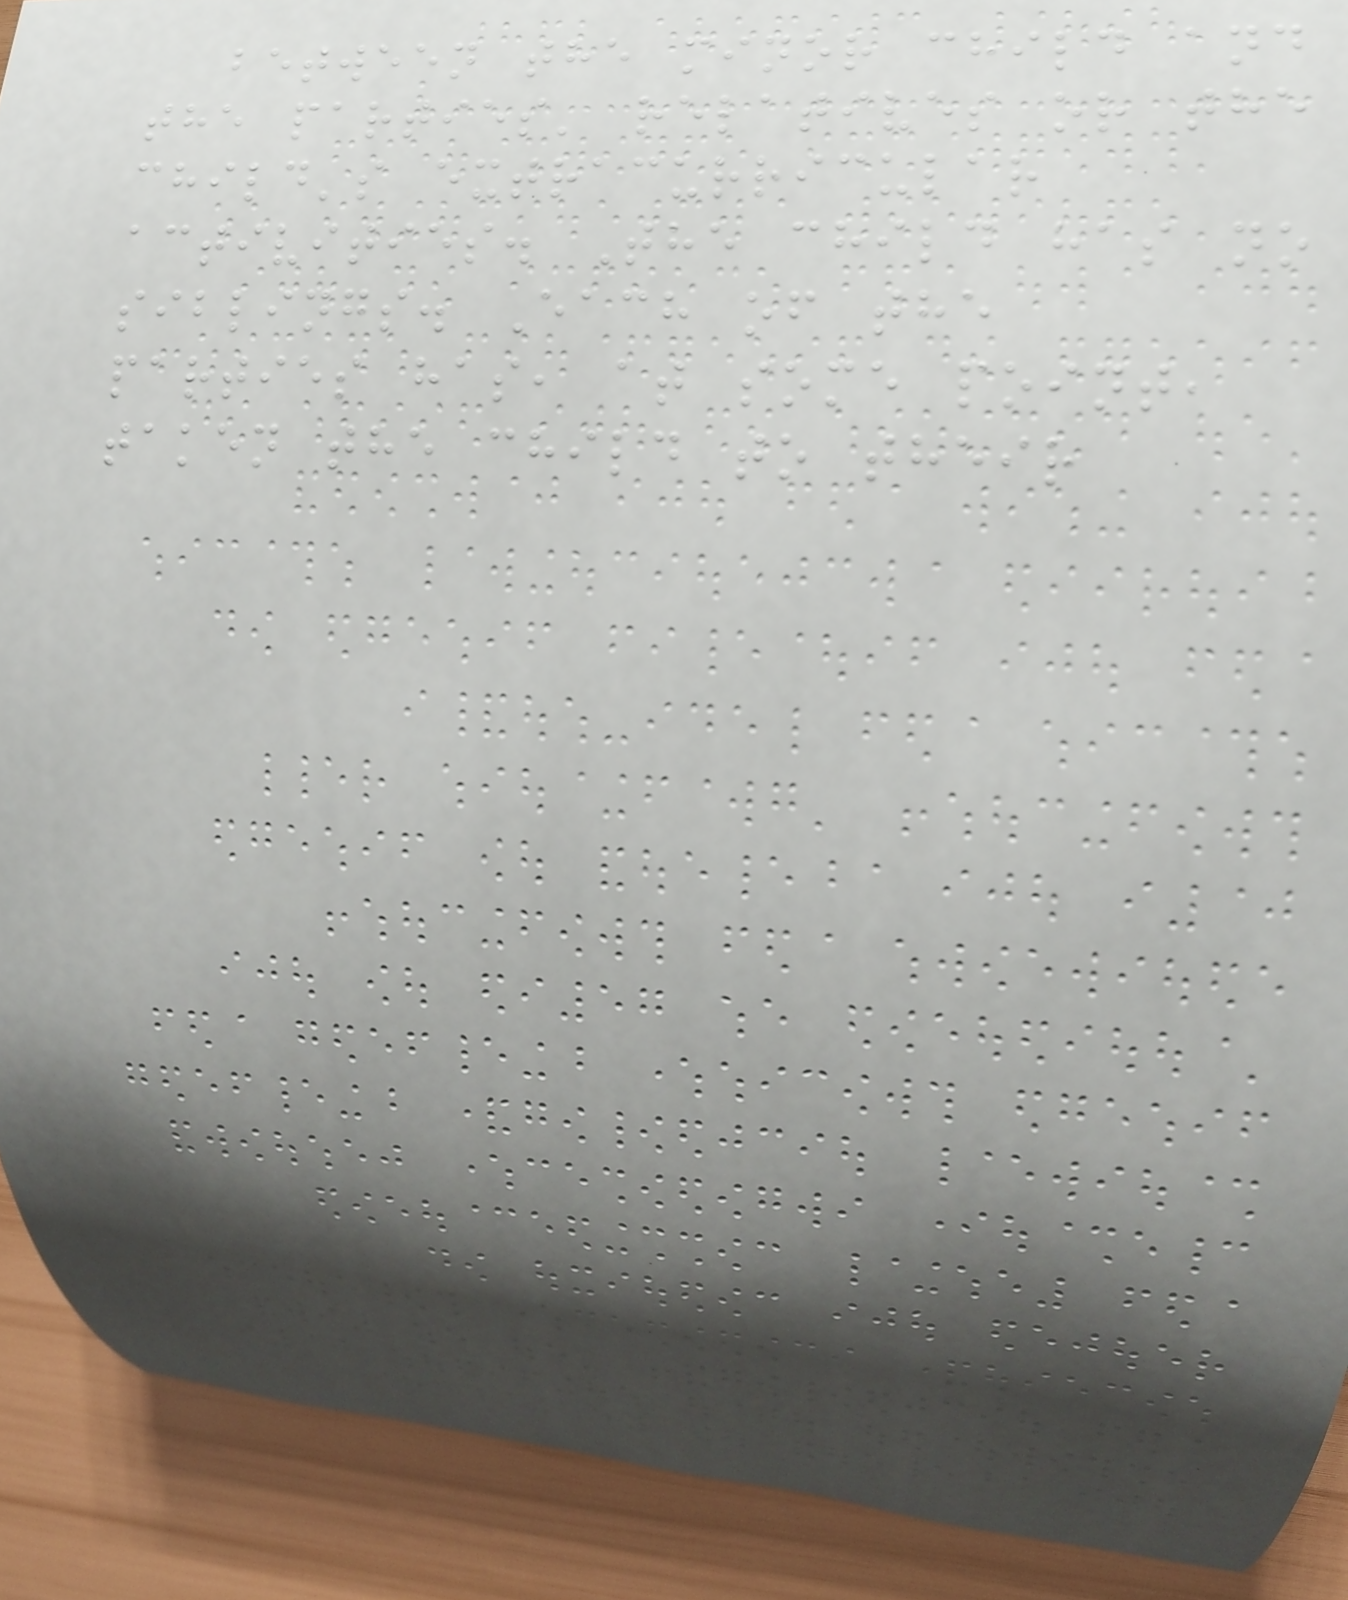between the minor child and
the parties' relatives or the
child's extracurricular
activities. The child has no
siblings. Each of the
parties has, at some point,
taken the child to their
